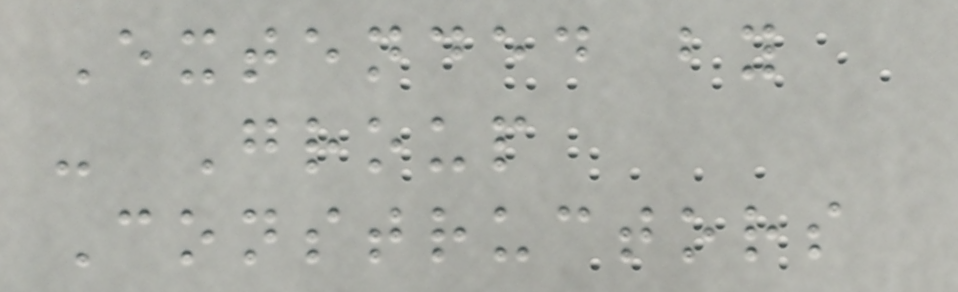Extended by
- Group
Constructors
